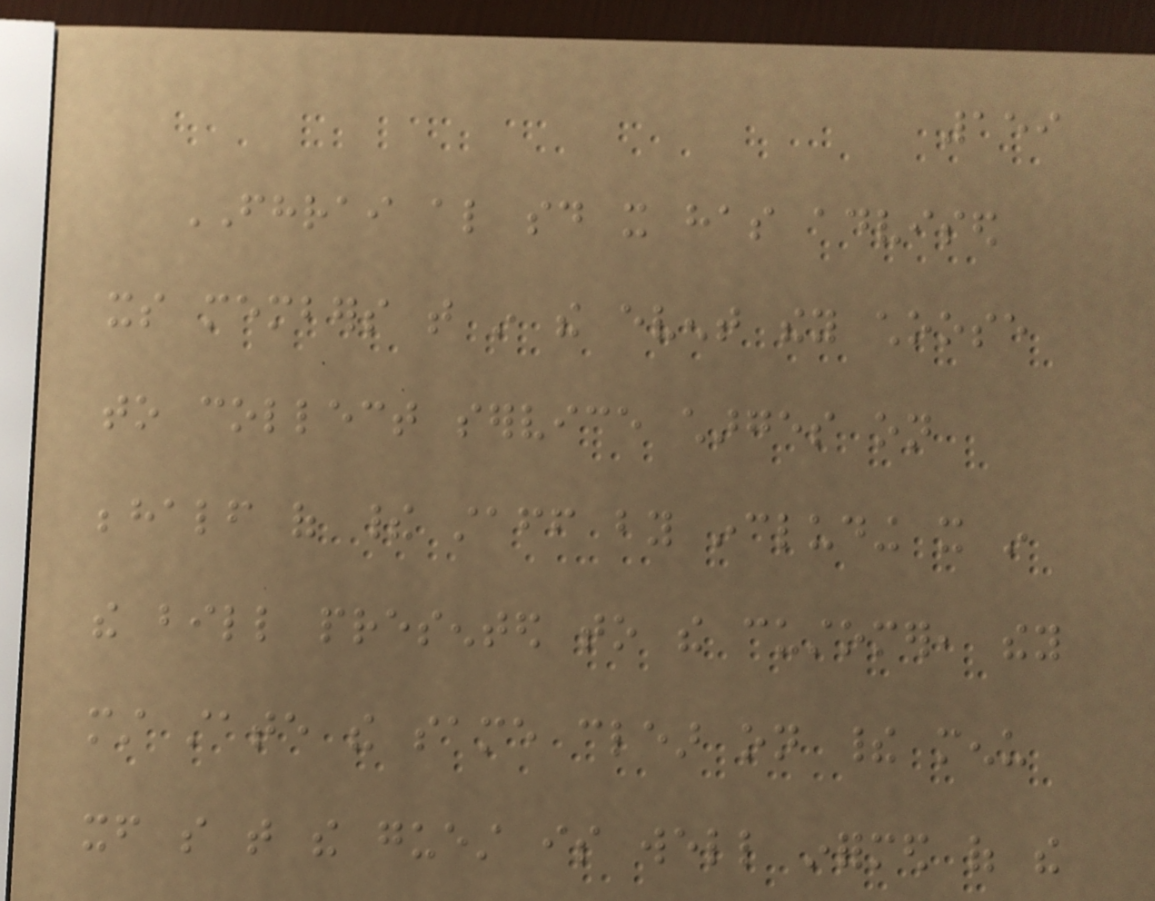159
FHRAI also said it has advised
its members that in the event they choose
to collect service charges on
behalf of their staff by including it in
the bill presented to the customer, they
must state the same clear on their menu
itself so that the guest is well informed of the
